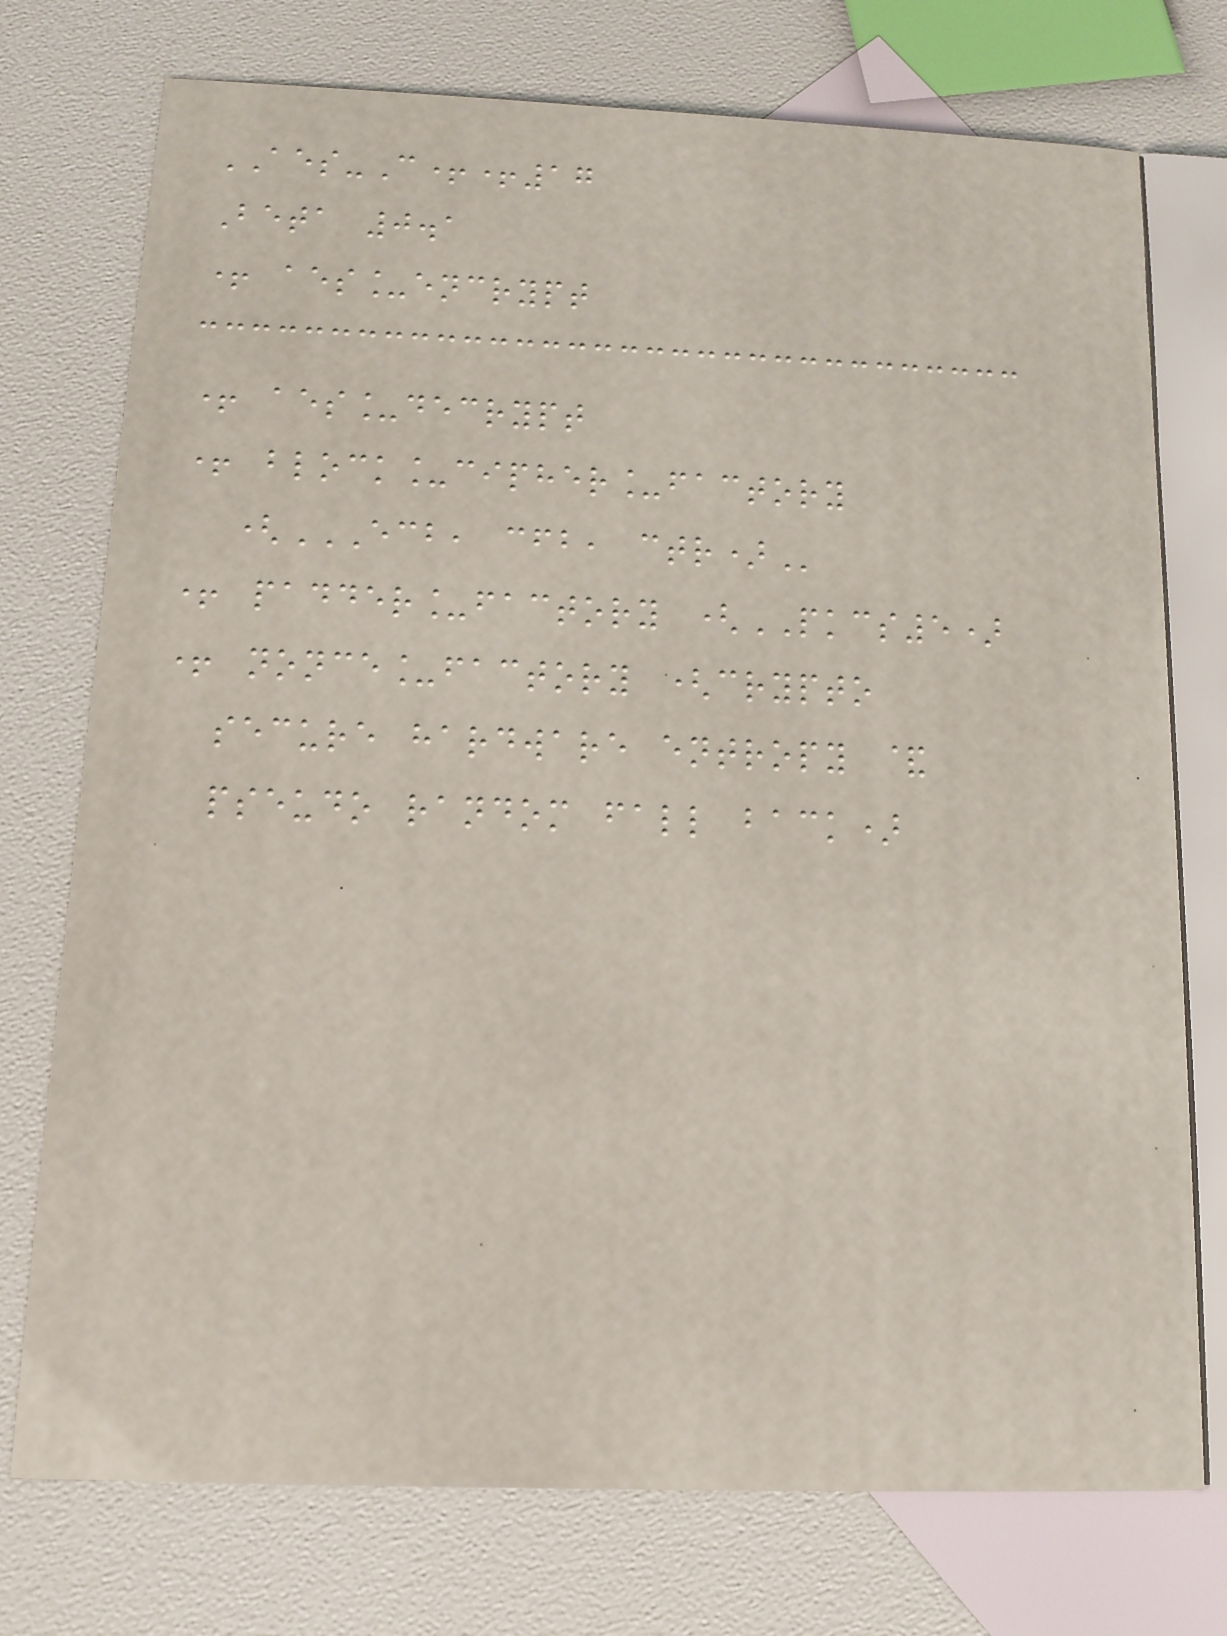AES-C++17
Beta 0.1
+ aes_encrypt
+ aes_decrypt
+ block_cipher_factory
(ECB, CFB, CTR)
+ padder_factory (PKCS5)
+ nonce_factory (crypto
secure hardware entropy &
pseudo random fall back)
